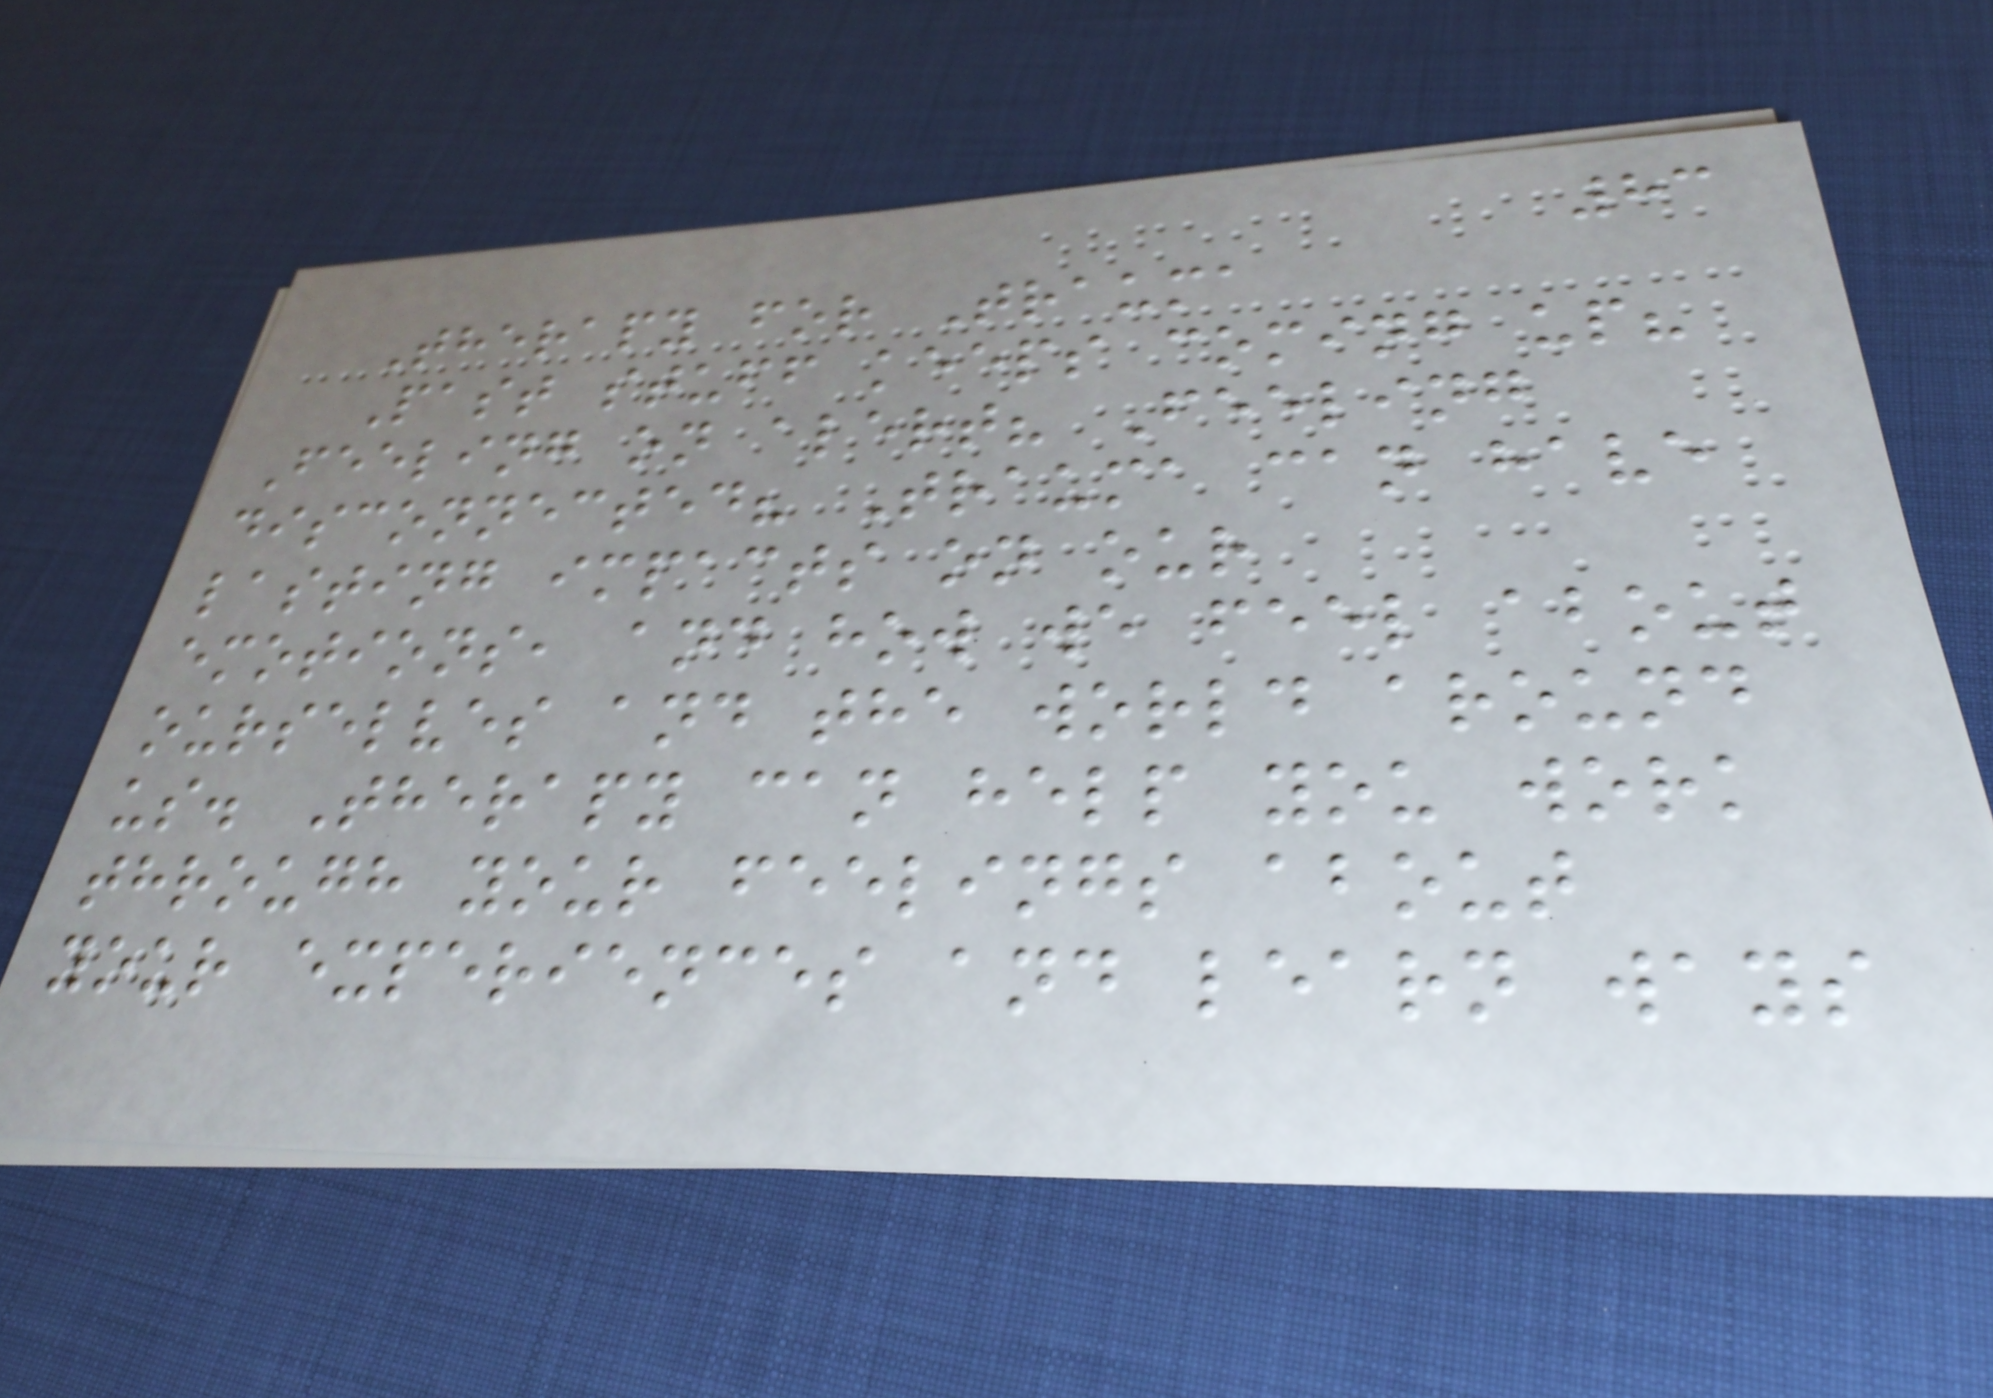83
Therapy for Trauma
Past stuff keeps coming up?
Feeling on alert? Feeling
disconnected? Trauma can have
lasting impacts on our
emotions, and how we feel about
ourselves and the world around
us. Therapy can help you work
through your feelings about
your experiences and learn ways
